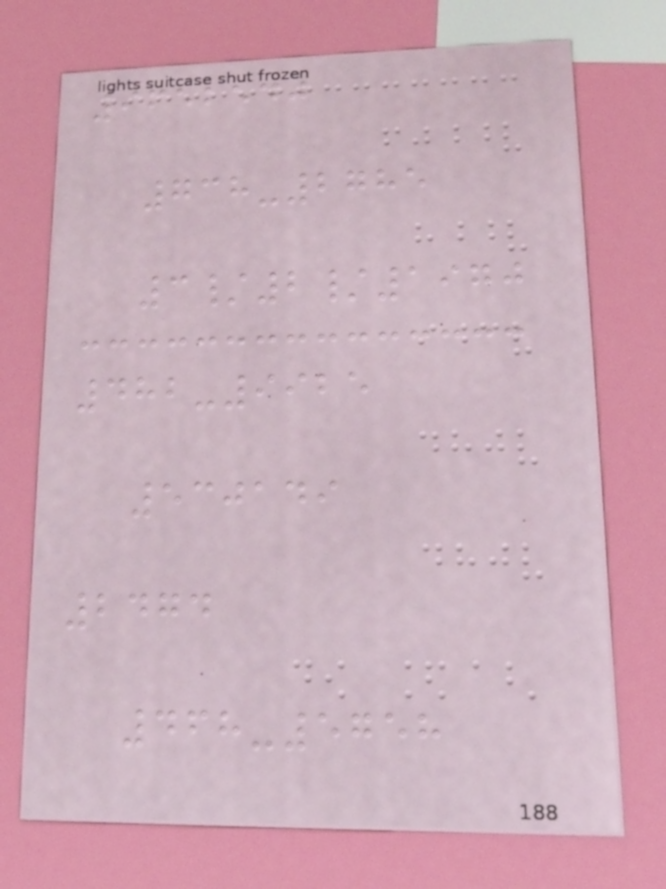9652540
738-2785
3/2/1970
482-9925
530149
2474
468-5758
